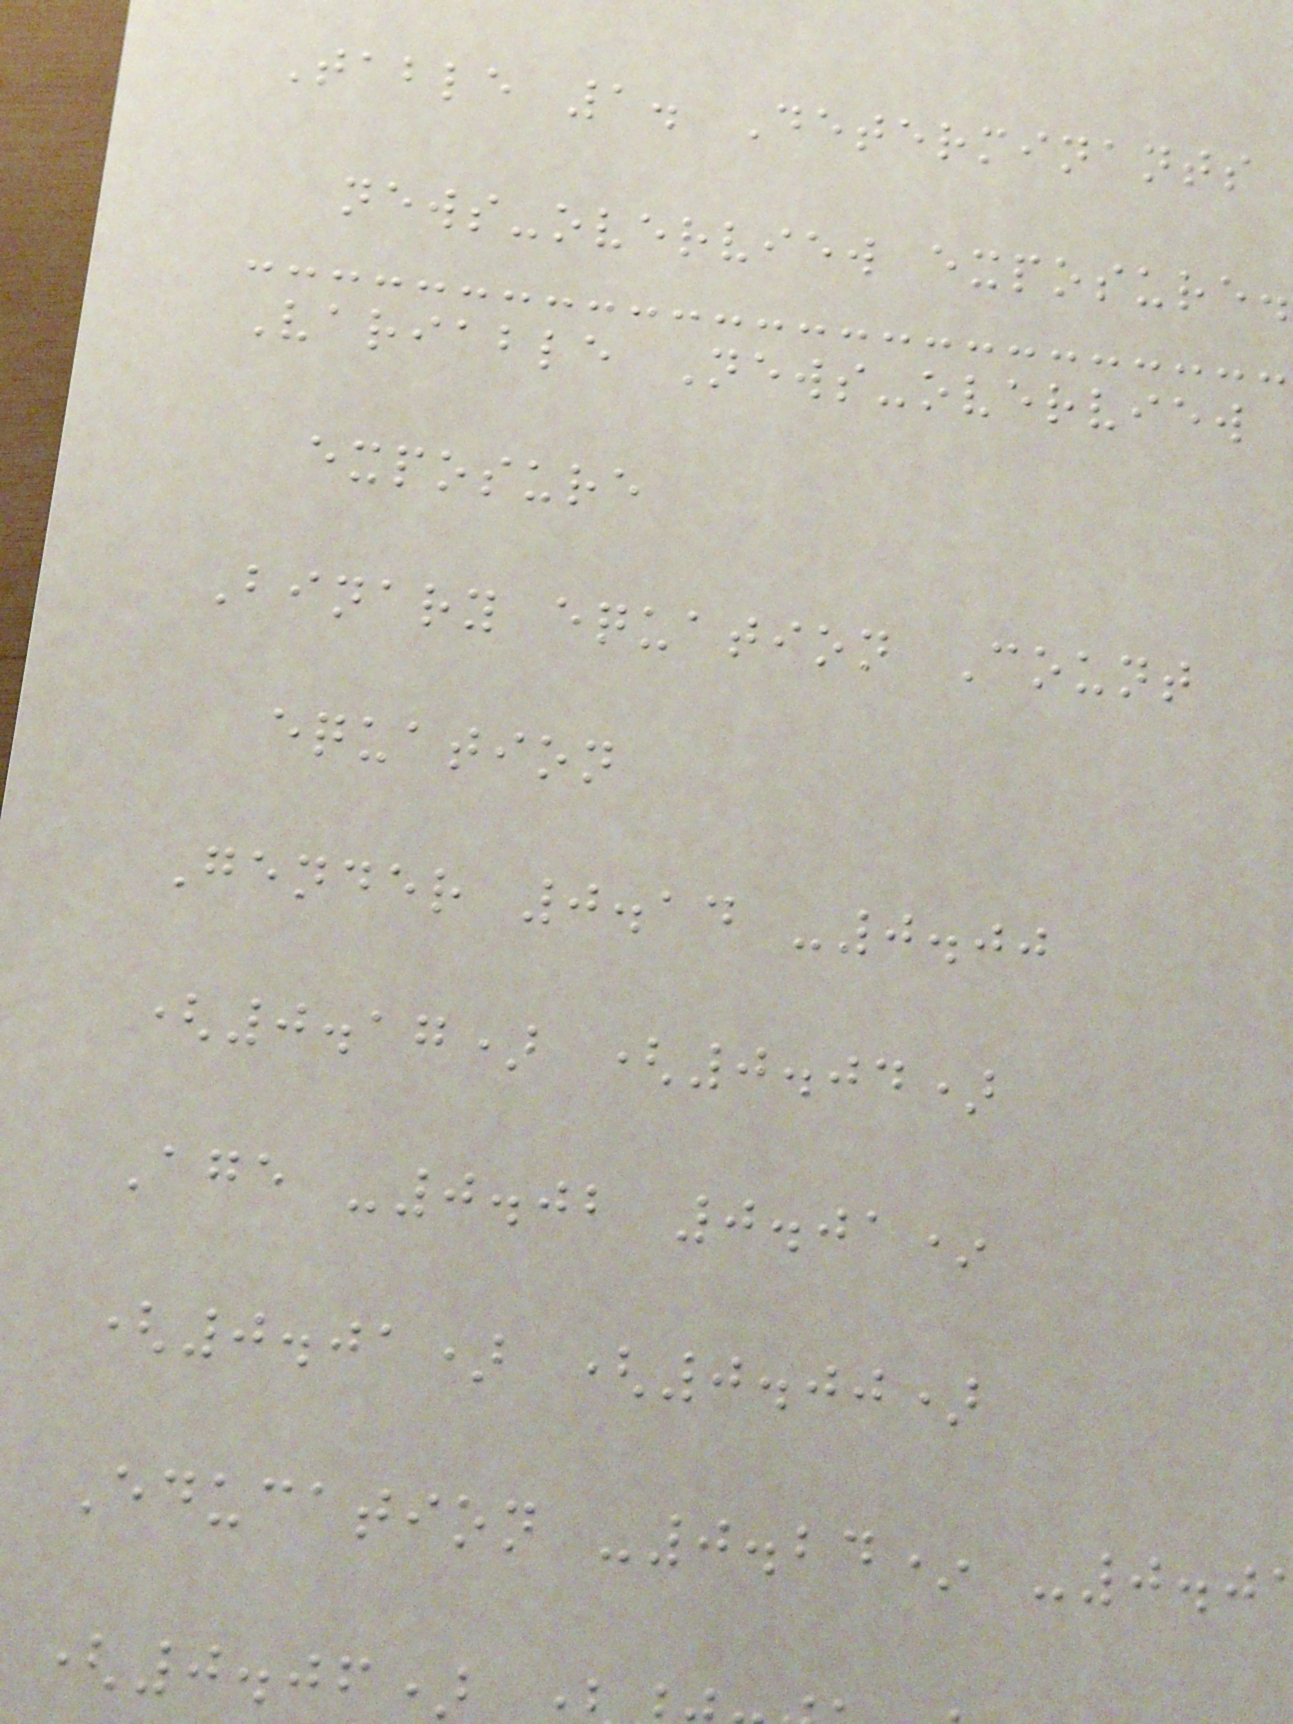Table 1. Determinants
news-overview exposure.
Variable News-overview
exposure
Binary equation Count
equation
Gender 0.14 -0.00
(0.17) (0.04)
Age -0.02 0.01*
(0.01) (0.00)
Education -0.24* -0.0
(0.06)
